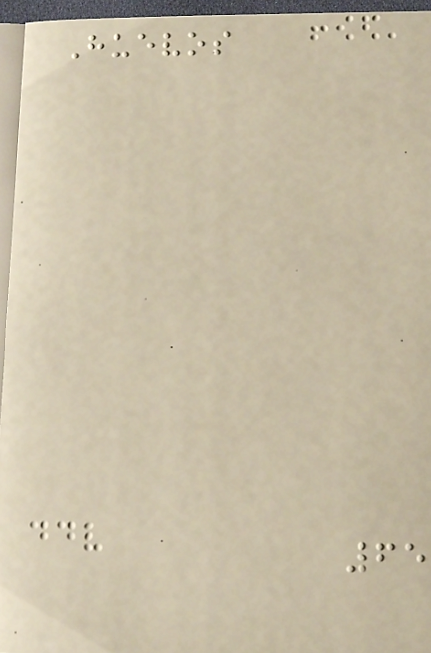Huevos
65
